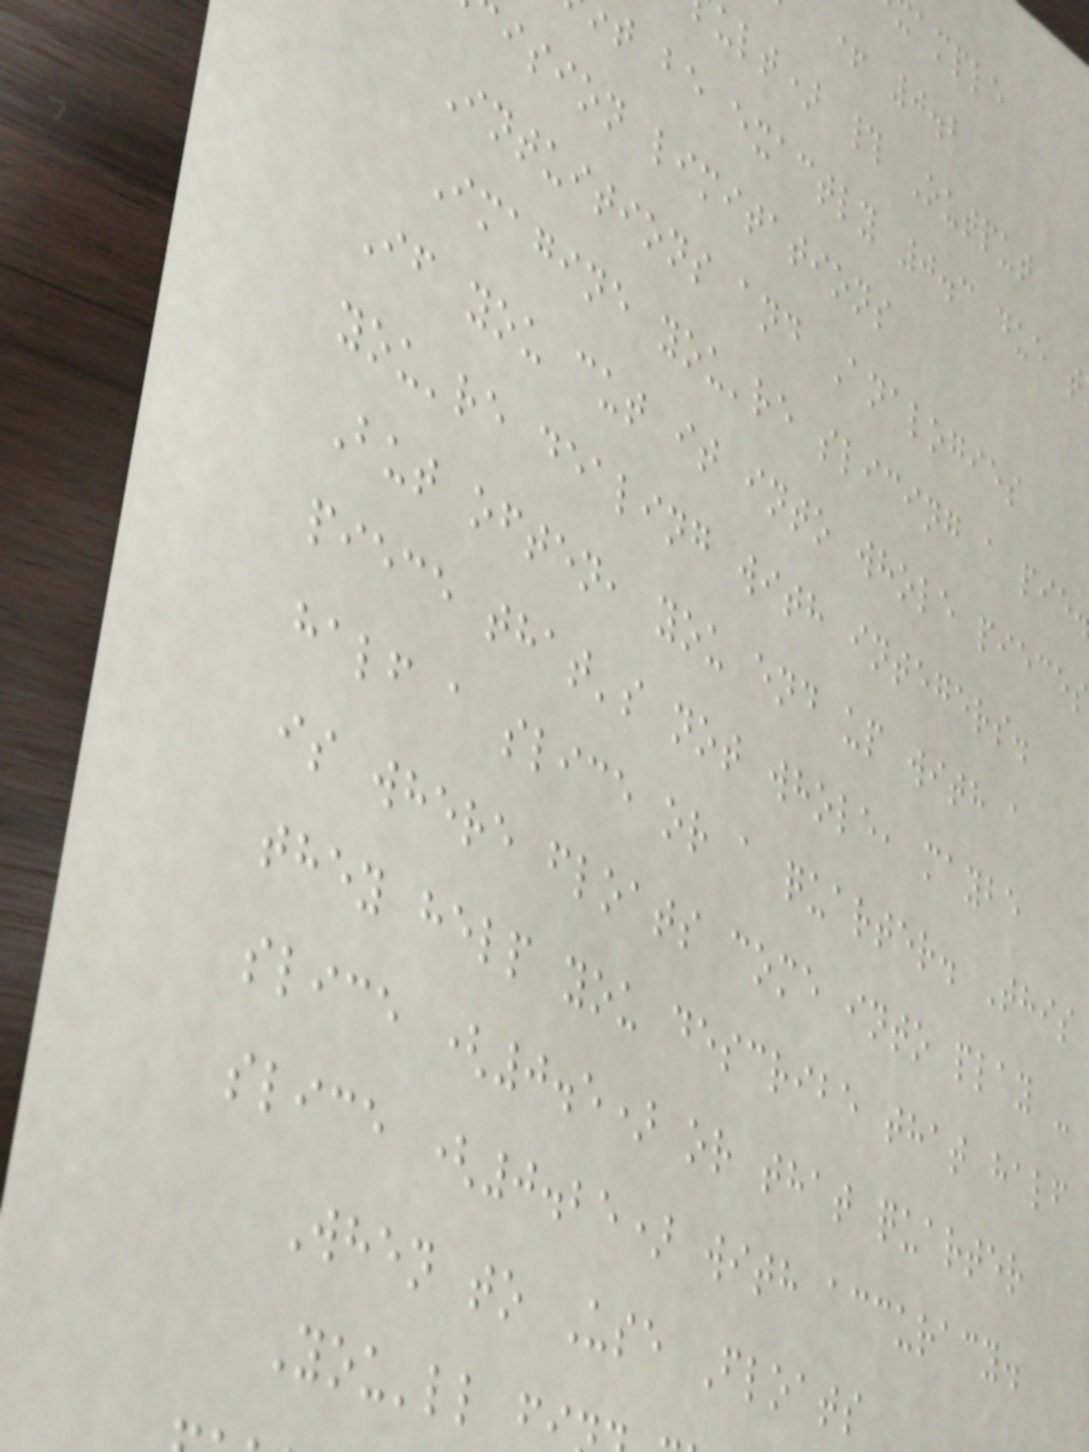+ 0.2
ult) # Output
t be exactly 0.3 due t
ision limitations
Intuitions and Analogies
Imagine you're slicing a pie
If you cut it into whole pieces
you're dealing with integers.
But often, you end up with a
piece that's not whole, maybe
half a slice or a quarter. This
is where floats come into play -
they help you describe that half
slice (0.5) or that quarter
slice (0.25) with accuracy.
When to Use Floats
You'll f
